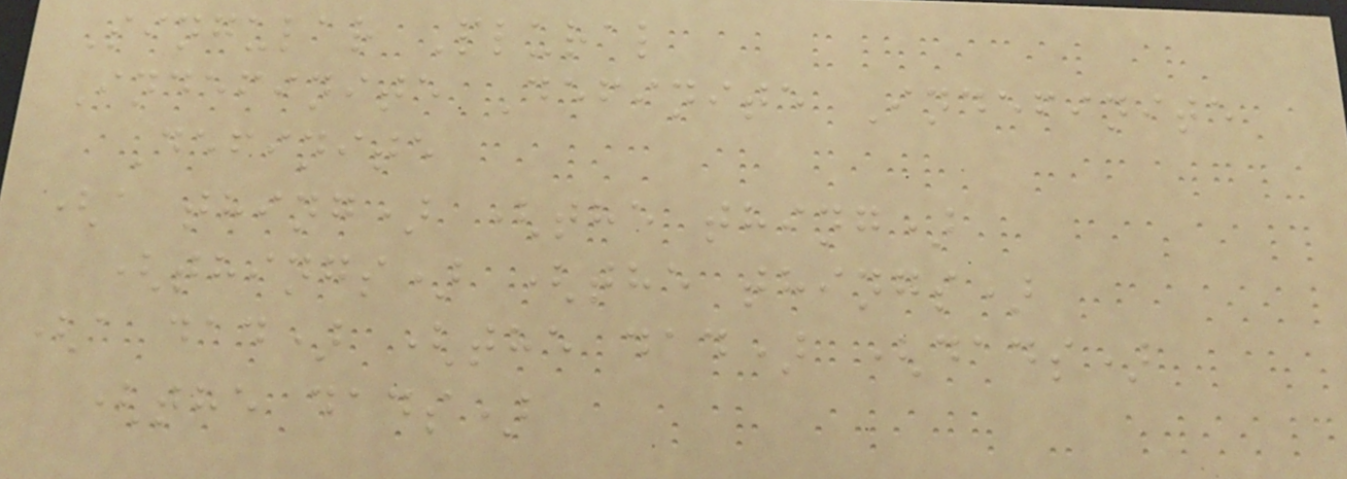Singular Plural
Indefinite Definite Indefinite
Definite
(a thing) (the thing)
(things) (the things)
(a dad) (the dad) (dads)
(the dads)
